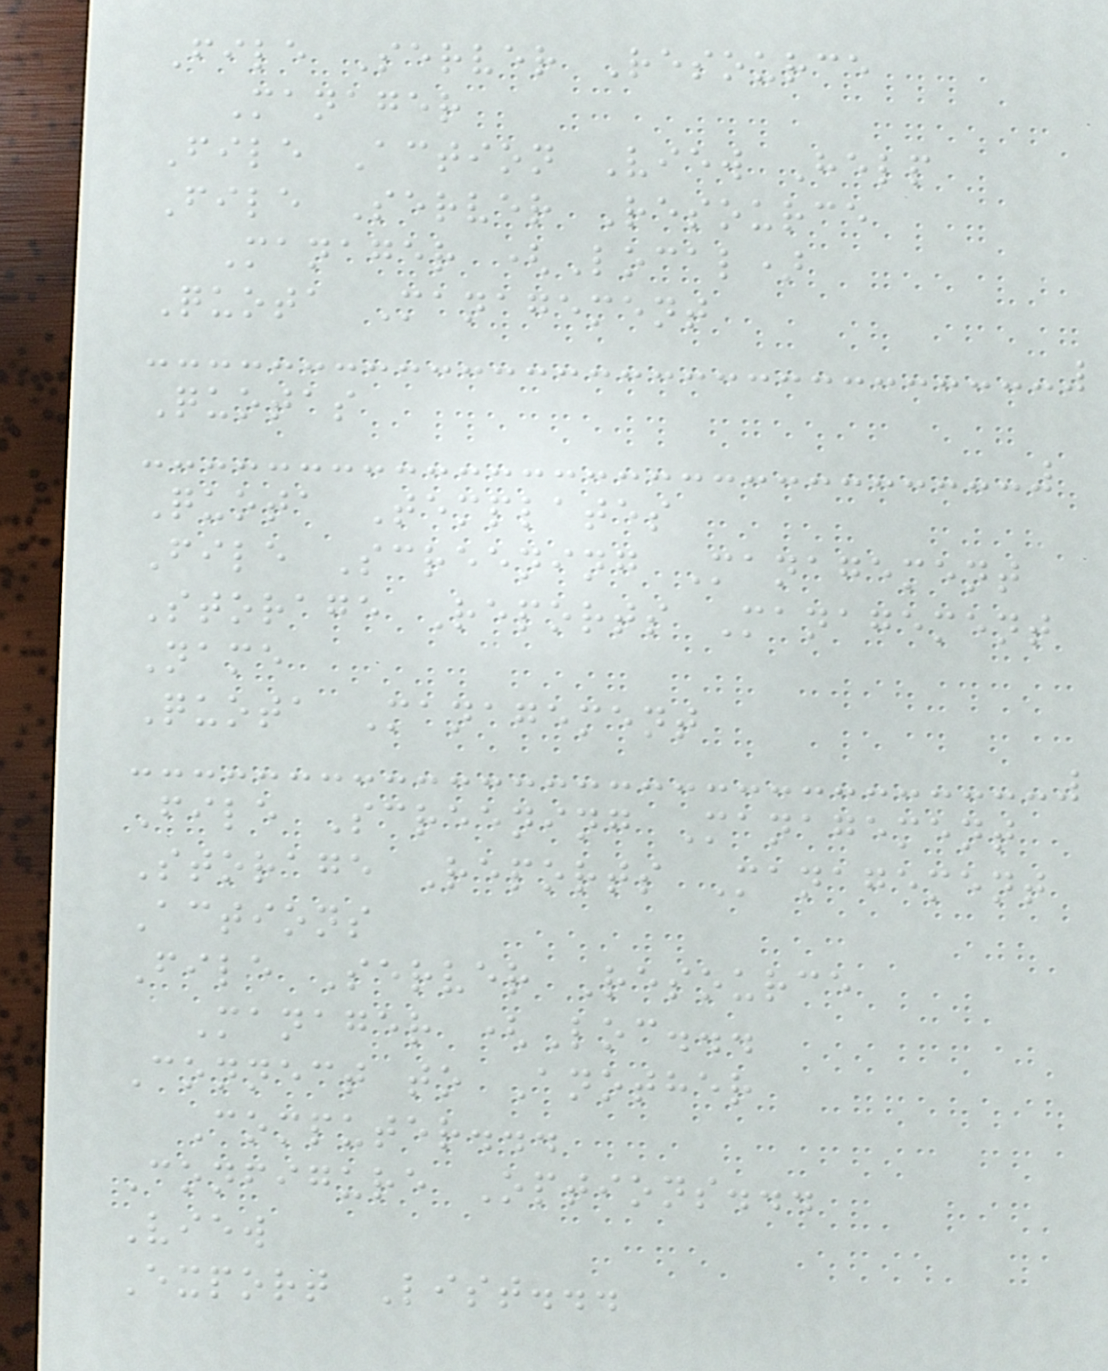File Server Resource
Manager
File Action View Help
File Server Resource
Manager (Local)
Quota Management
Quotas
Quota Templates
File Screening Management
Storage Reports Management
Name
Quota Management
File Screening Management
Storage Reports Management
Actions
File Server Resource
Manager (Loc...
Connect to Another
Computer...
Configure Options...
View
Export List...
